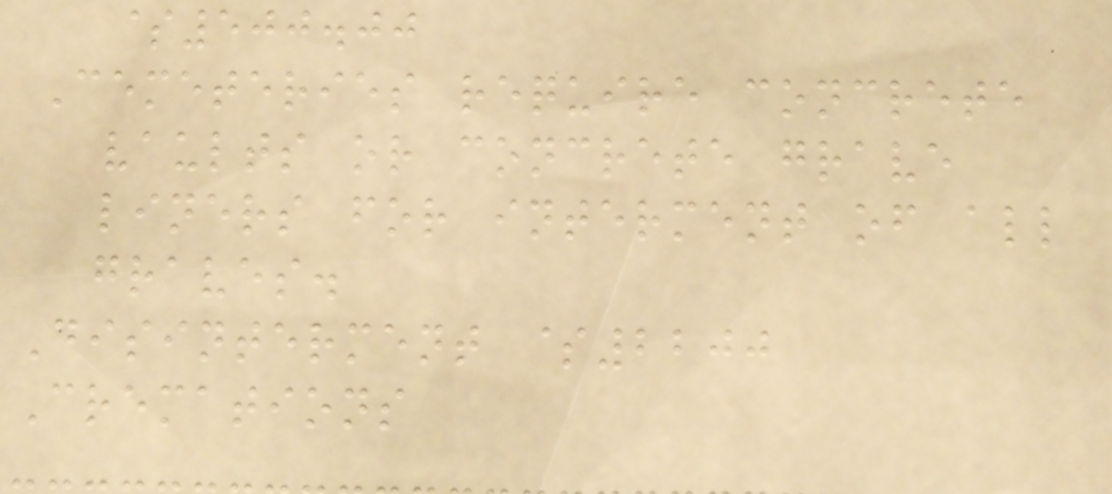$500.00
Cemeteries require concrete
vaults or concrete grave
liners for interment of all
graves.
Disinterment $2200
Cremations
